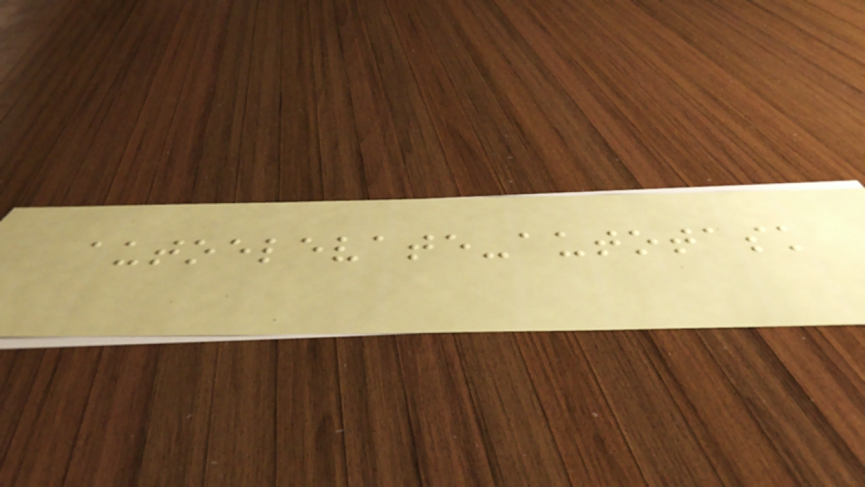autoelevate-autotask
